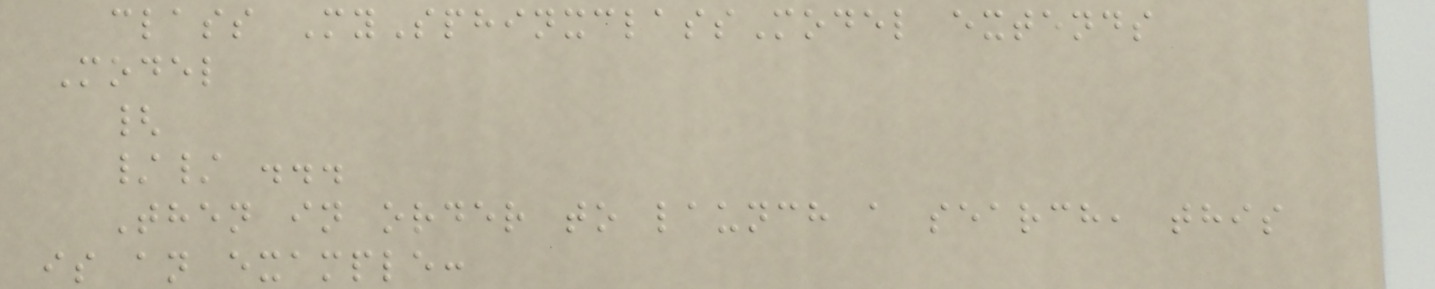class MySphinxclassModel extends
Model
{
// ...
Then in order to launch a search, this
is an example:
